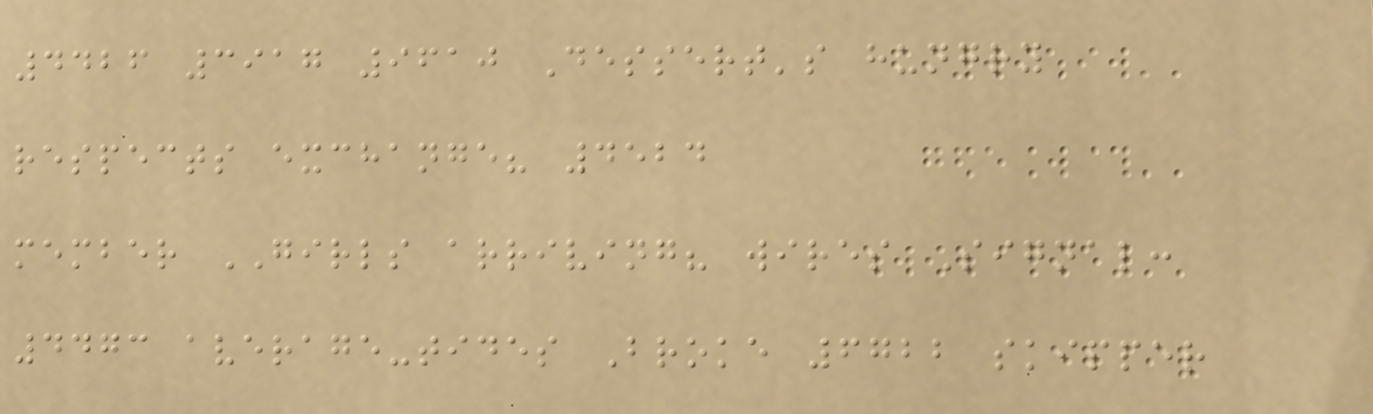4426 3917 9610 Dessert's hungry
respects exchange? 4524
member GIRLS arriving? wires Signal:
4473 average-tides Broke 6722 skipper
